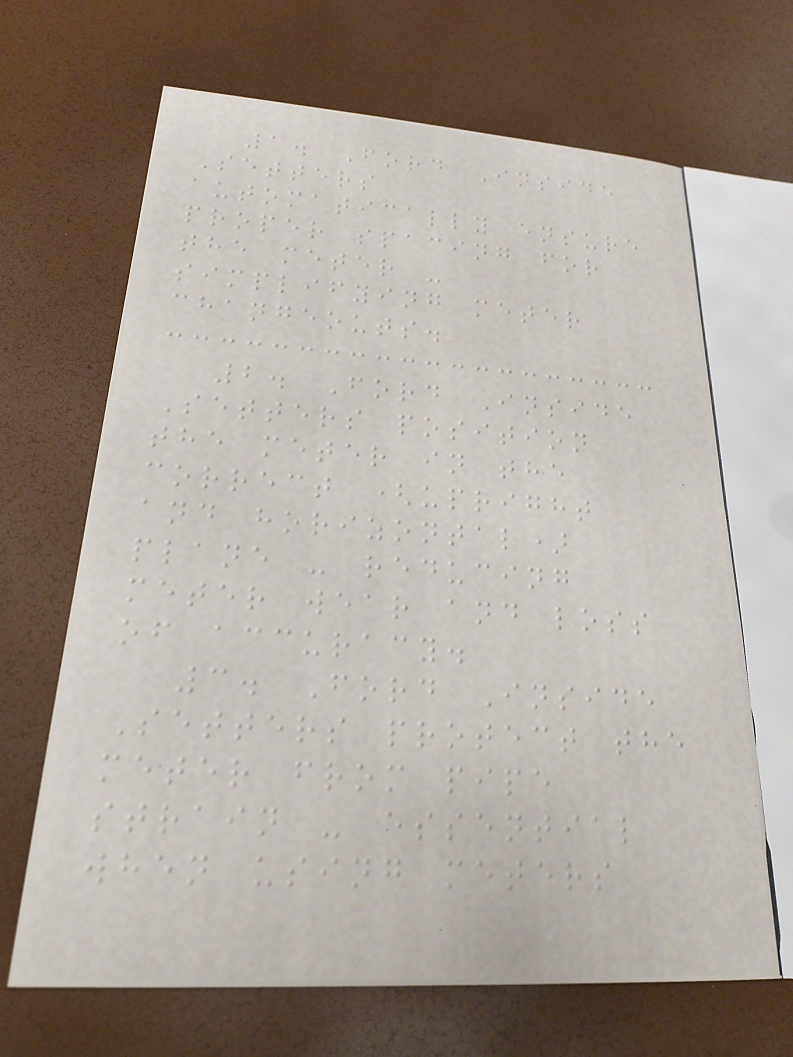1. Ford Inside
Setters
automatically ensure
proper spacing for
the meter -
simplifying meter
changeouts.
2. Ford Inside
Setters position
the meter in the
correct (upright
and horizontal)
plane - reducing
meter wear and loss
of accuracy.
3. Ford Inside
Setters protect the
meter from pipe
strain - essential
when using meters
